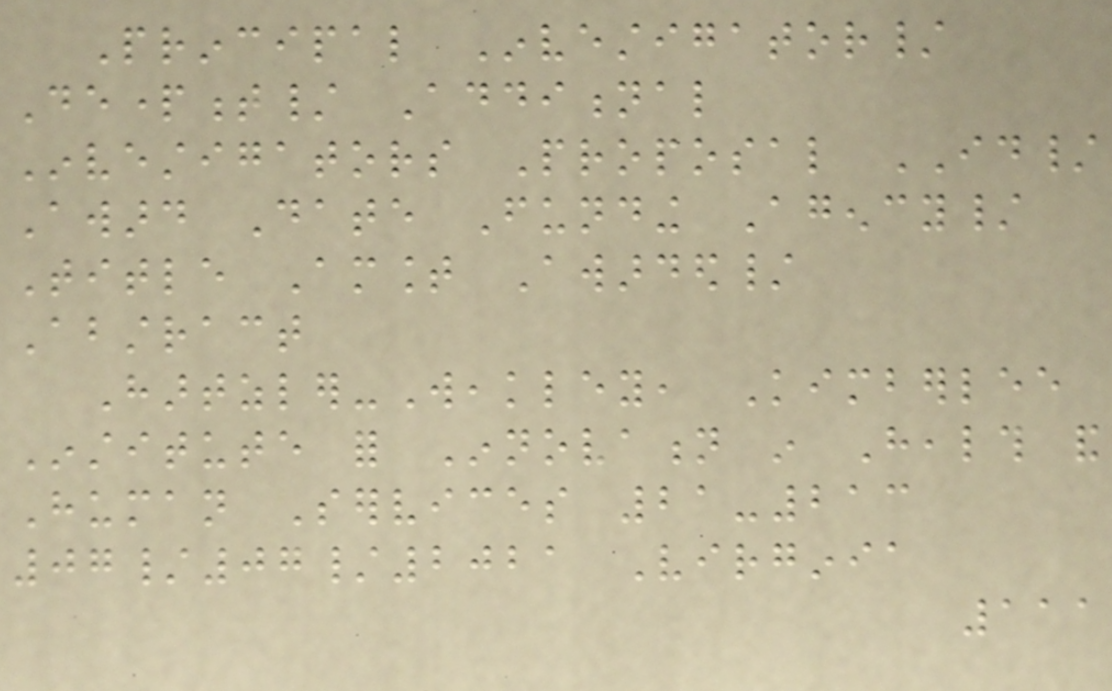Principal Investigator/
Department/ Additional
Investigators Proposal ID/
Award Date Funding Agency/
Title Amount Awarded/
Abstract
Hartzler-Weakley, Kimberlee
Institute for Innovation in Health and
Human Services 21-213
07/07/2021 Virginia
111
